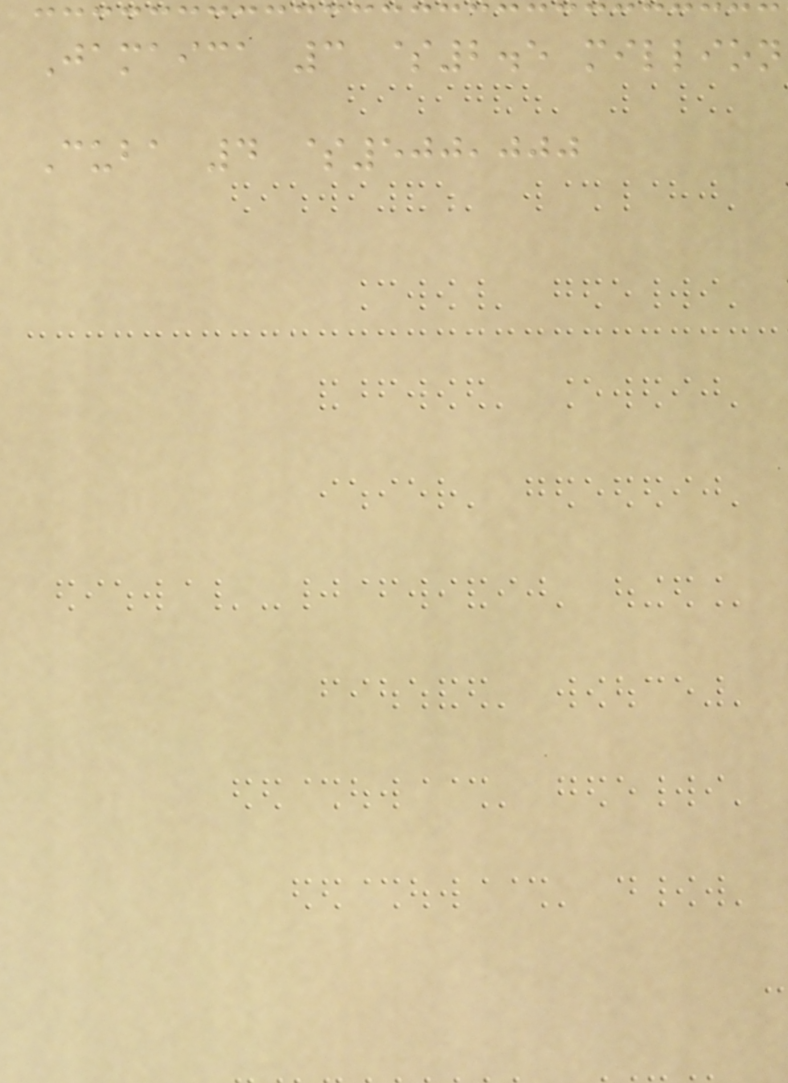Jamaica 3 $2.5 million
Cuba 4 $500,000
